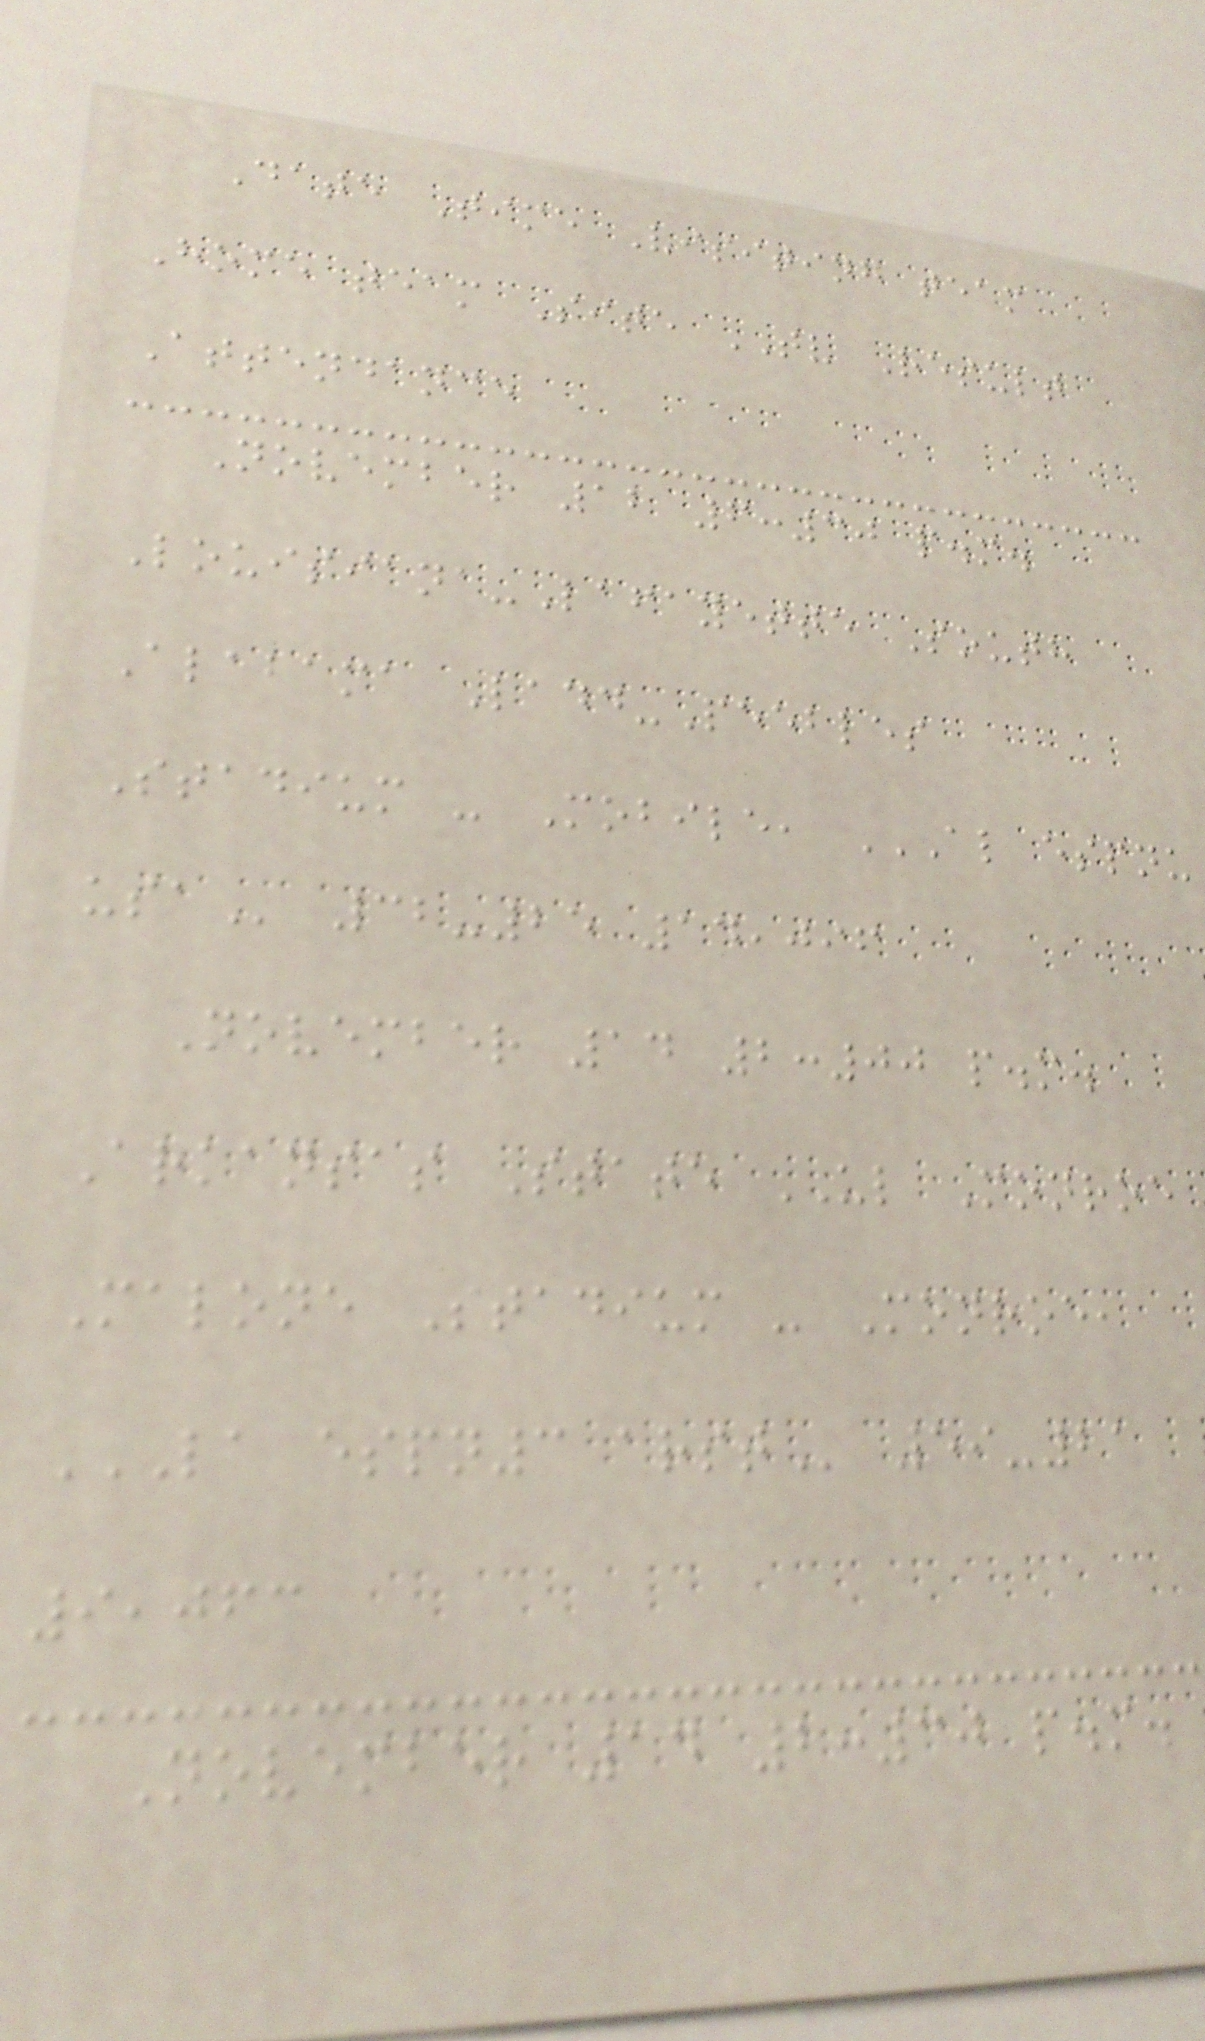Date Time Visiting team
Home team Site TV Result
Attendance
November 12 6:30 p.m.
Louisiana-Lafayette South
Alabama Ladd-Peebles
Stadium - Mobile, AL ESPNU
USA 32-25 14,096
November 14 2:00 p.m.
Arkansas State UL Monroe
Malone Stadium - Monroe,
LA ESPN3 ARST 59-21
9,063
November 14 2:30 p.m.
